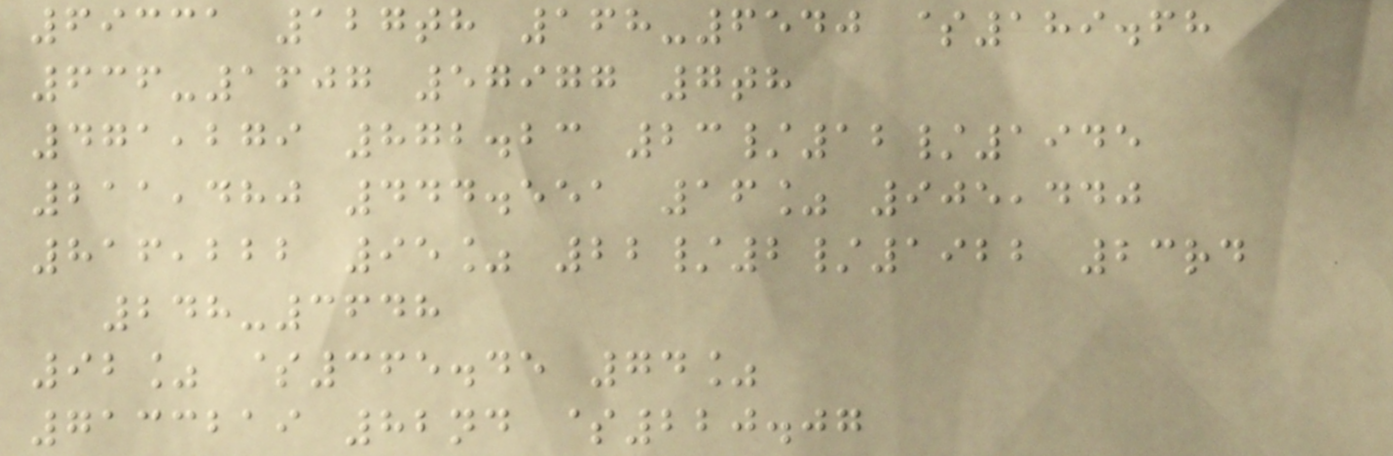69331 127th 168-6540 $189.68
636-1607 57977 7th
471,279 872.23 23/12/1945
211,480 444.551 16% 905,440
816,222 95% 22/2/1922 23rd
248-3648
92% $365.45 74%
7133219 82nd $220.07
